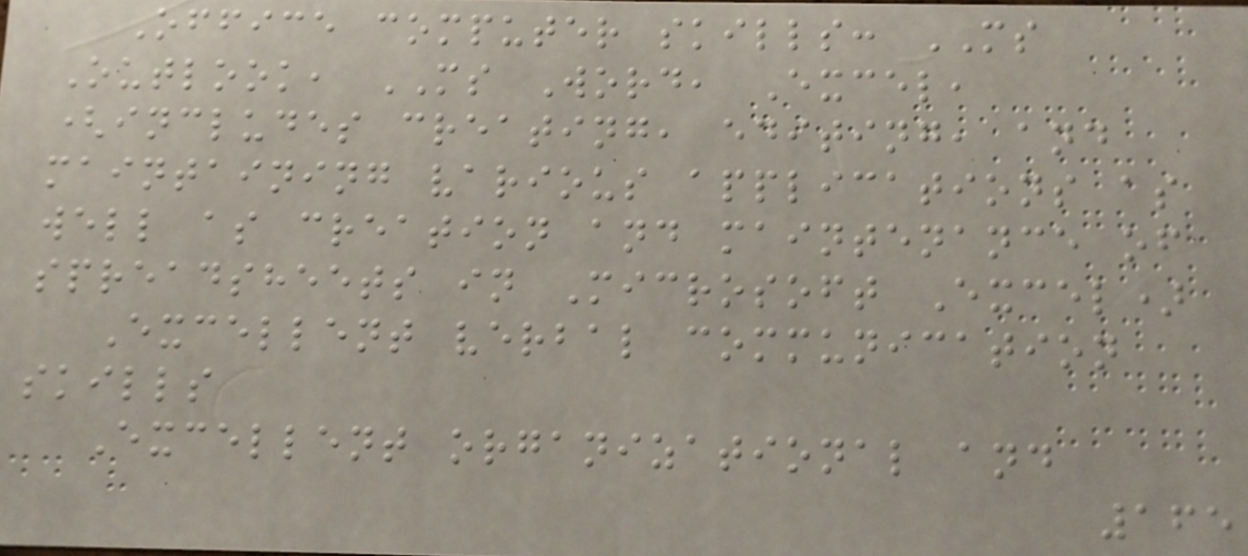Office computer skills: MS
Outlook, MS Word, Excel,
(includes creating, editing, and
maintaining various applications as
well as creation and maintenance of
spreadsheets in Microsoft Excel)
Excellent verbal communication
skills
Excellent organizational and
165
